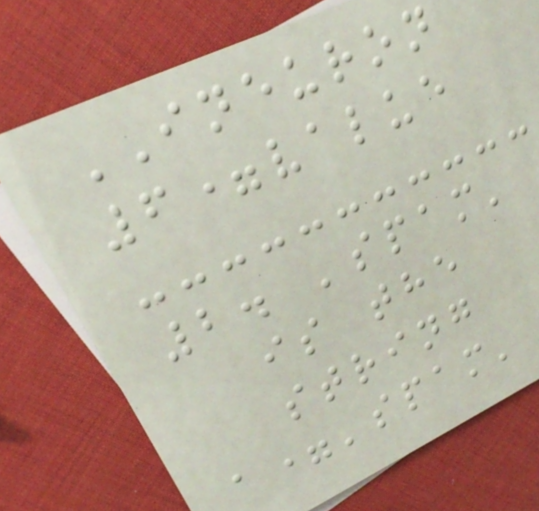INEURON
6=value
2. 'spam'
is the
string
a='spam'
